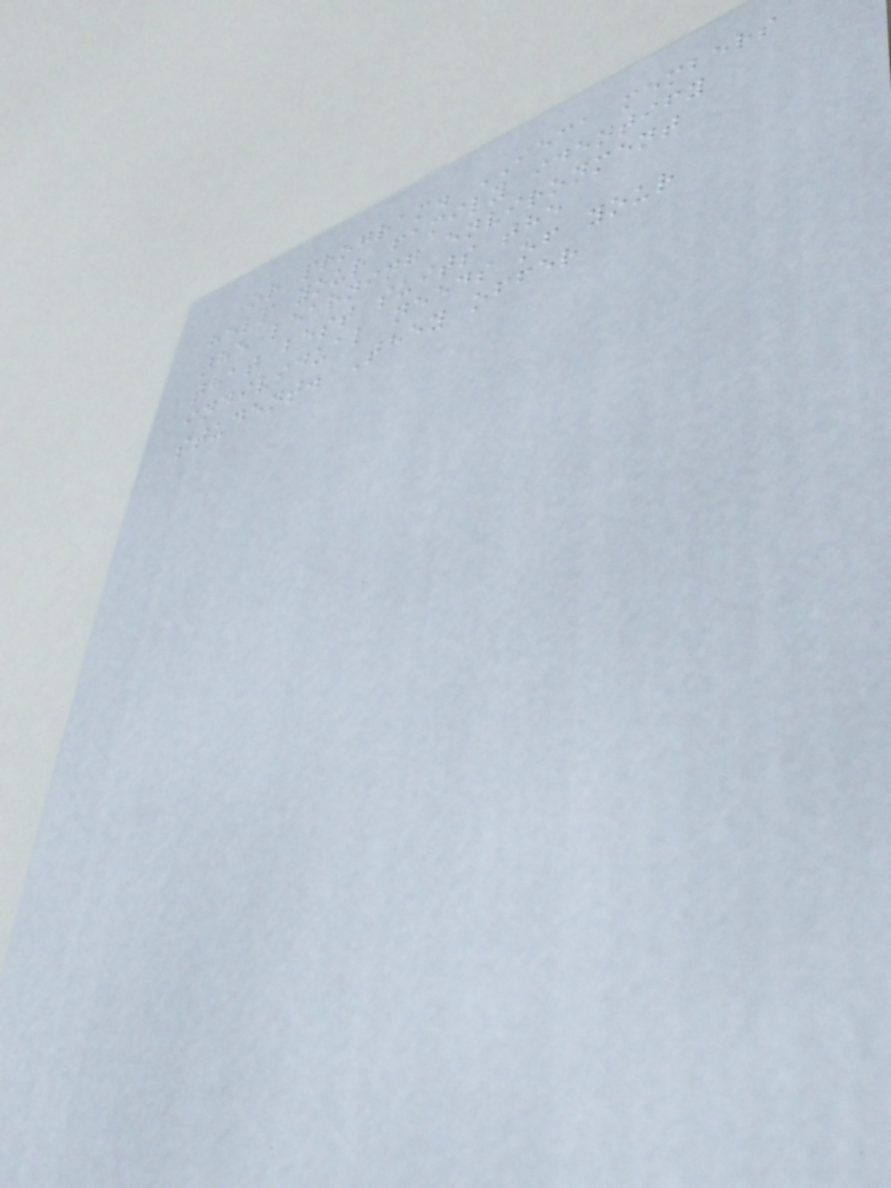or program. IECA members
help your family identify
the learning environment
that best suits the
individual needs of your
student. They offer
